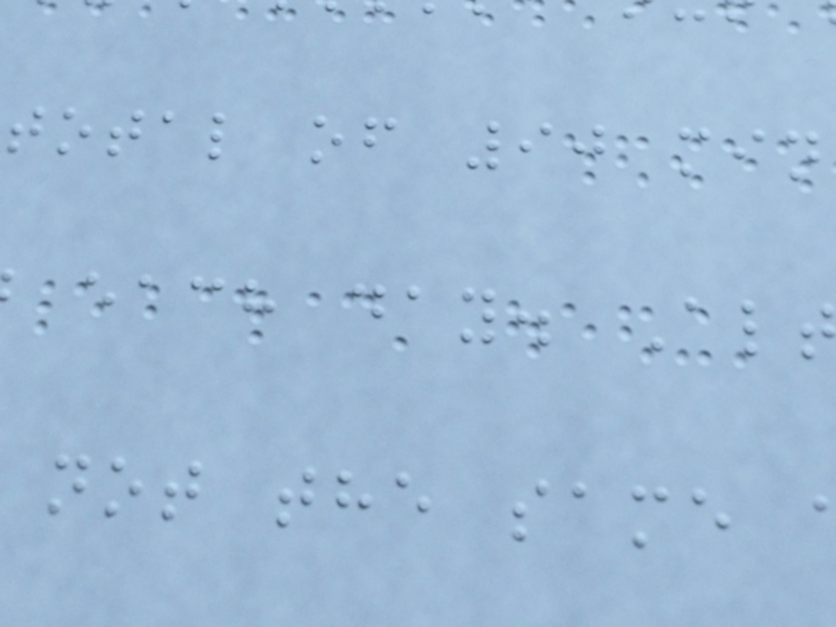total of 90 min
each day. Al
not the same
